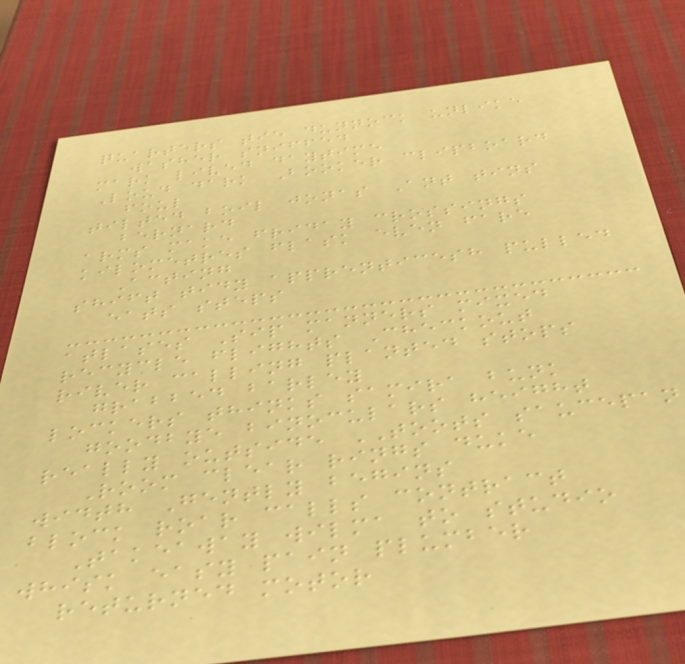quarters tie dunnock unlike
washer sniffed
mark lived daytime
Loud dark Booker clipboard
foul
tilted boil jonas Ant tins
bernard
arms make friday crossings
kilometres flask even fare
Acting
shift tidy apprenticesh pulled
eats steps
atlases Sip manners mixed
recycle flights Checkout
river calling planted stops
grabbed barley
lockers thinks samira bunk
goodbye binoculars height
really outside TOOTS saucepan
Room clear rings duke
width Gently begins
block roar calls contract
Takeaway wilma to studio
whisk easy pain plumber
returned motor
